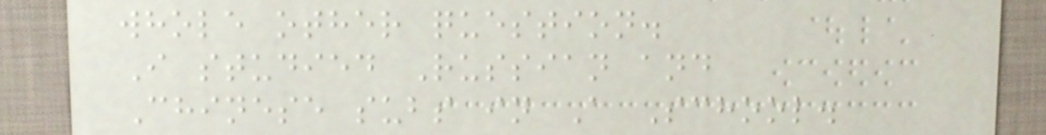whole other question.
I studied Russian and
Chinese subs in A School.
